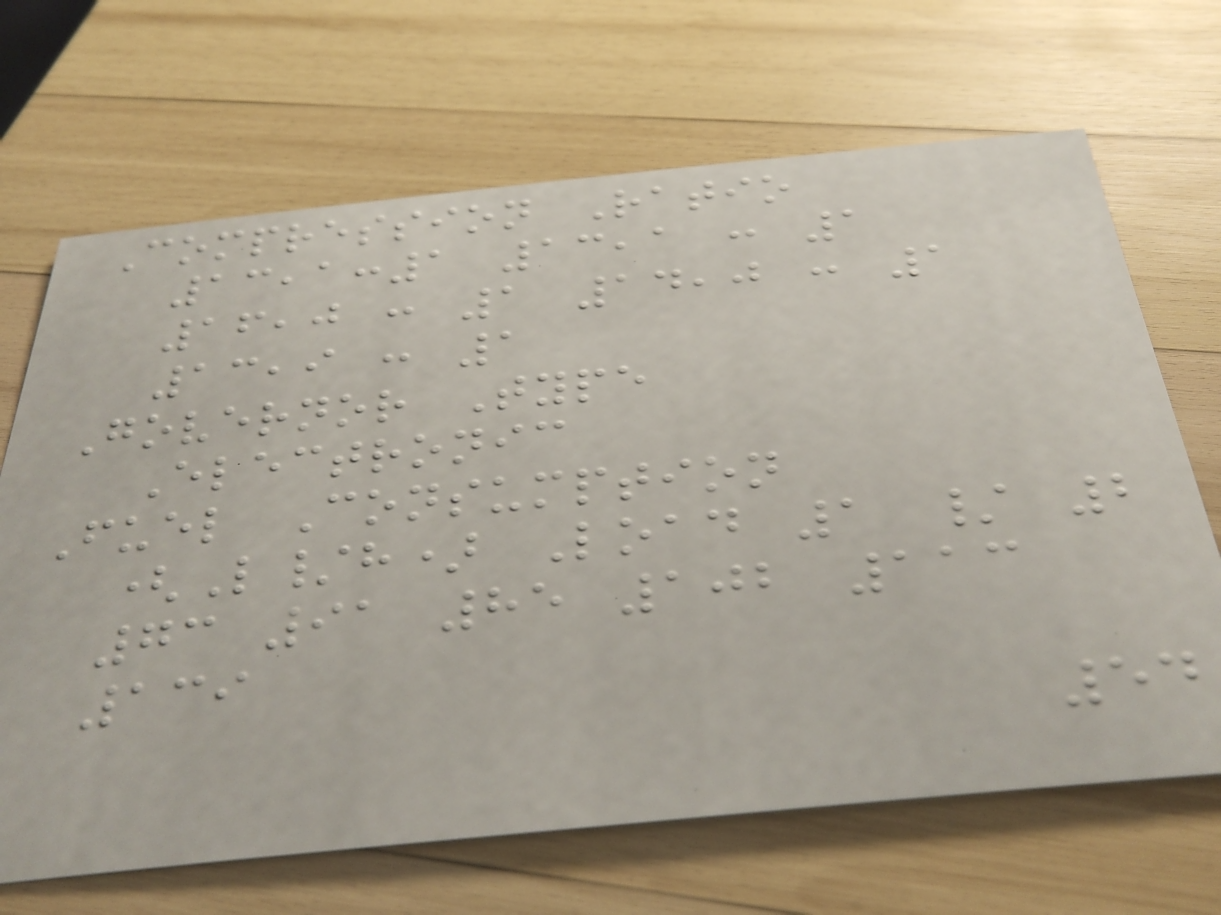Compression Ratio
13,1:1 13,1 : 1
16,0 : 1 14,0 : 1
13,9 : 1
Governor Type
Electronic
Fuel Consumption
(L/h) Load 1 / 2
73 91 85 102 113
139
54
